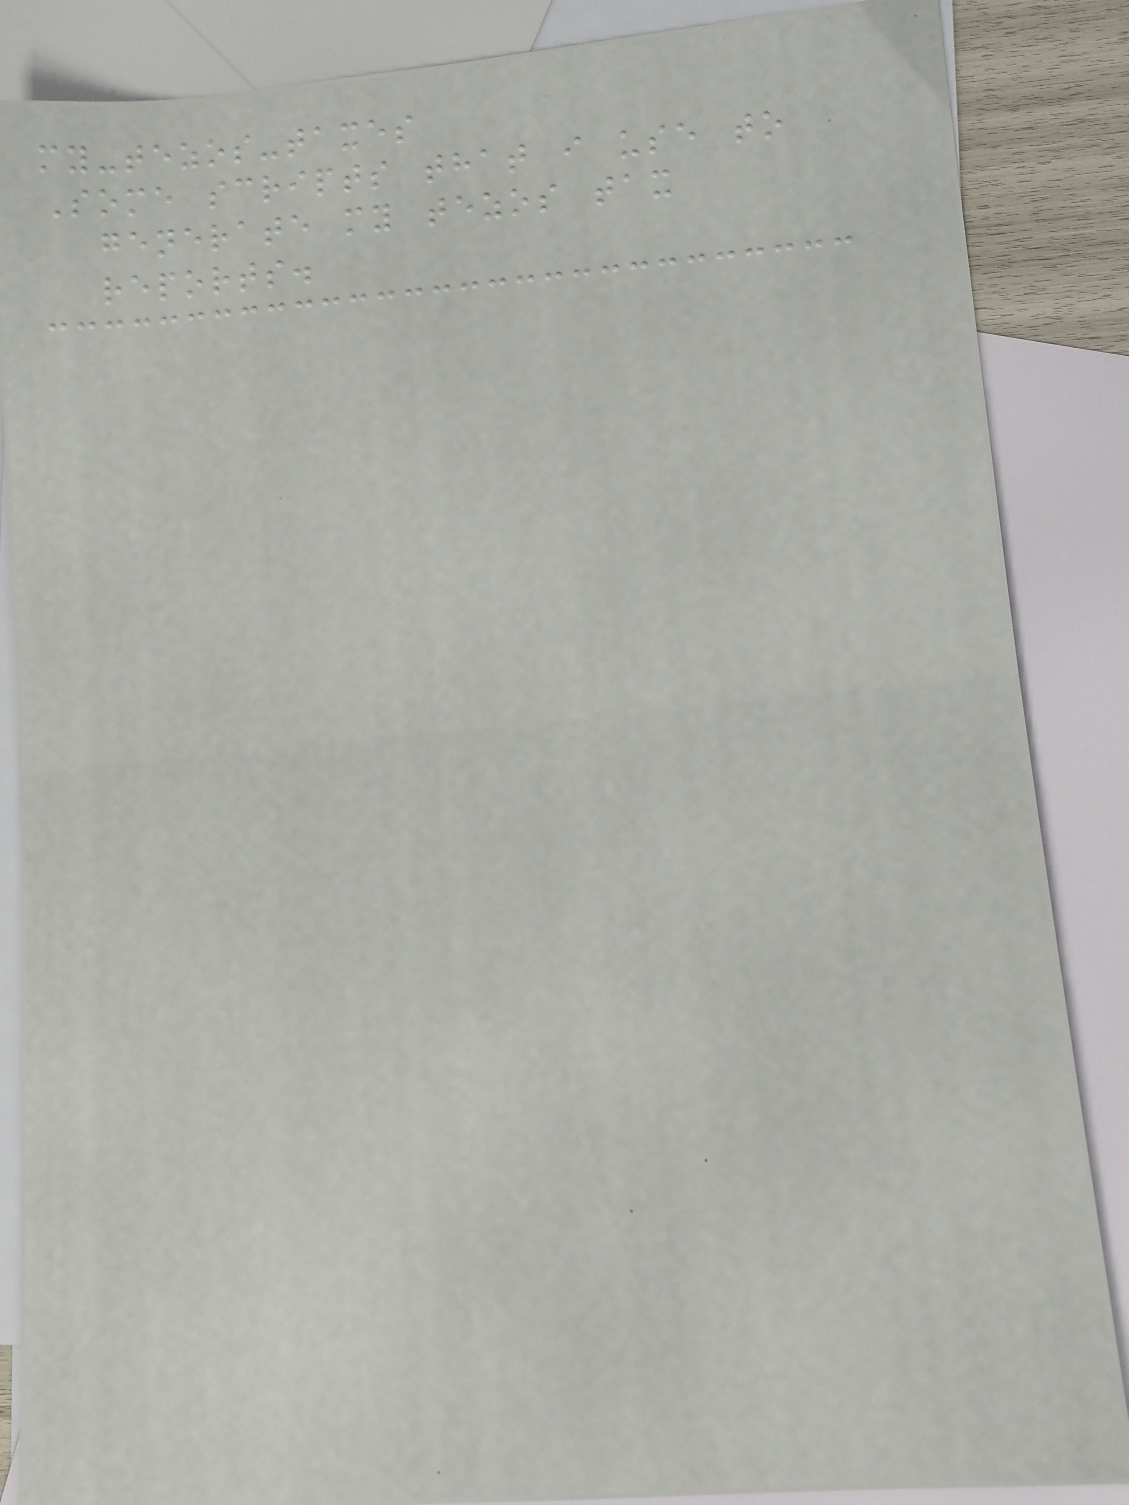my-tezos-taxes
Some scripts that i use to
generate my tezos tax
reports.
